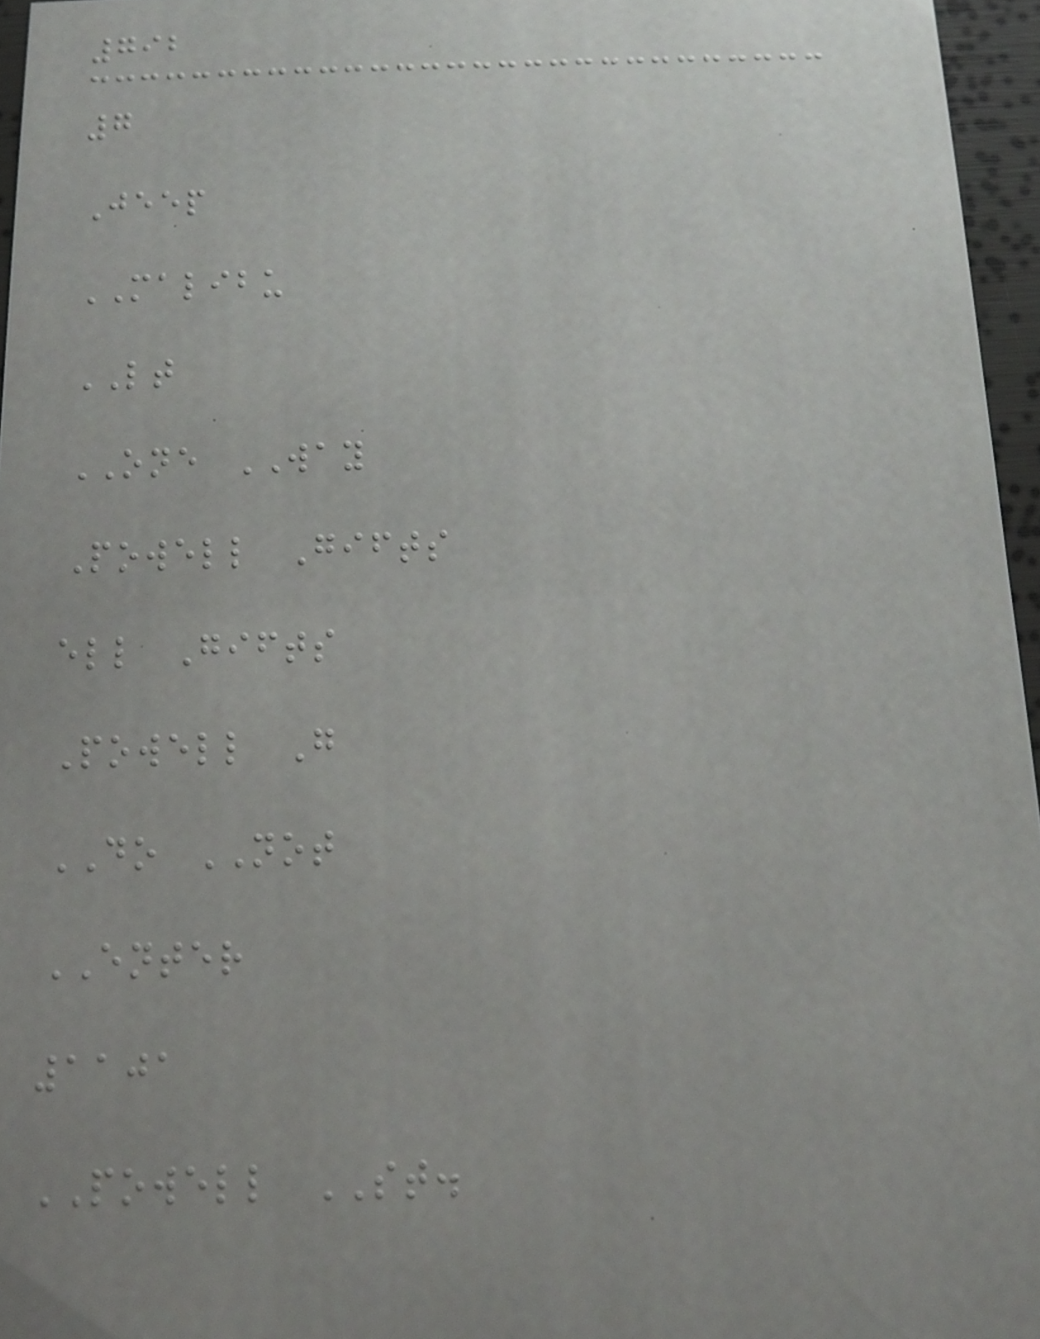792
7
Jeep
MALIBU
LT
ONE WAY
Powell Gifts
ell Gifts
Powell G
DO NOT
ENTER
1101
POWELL ST.
